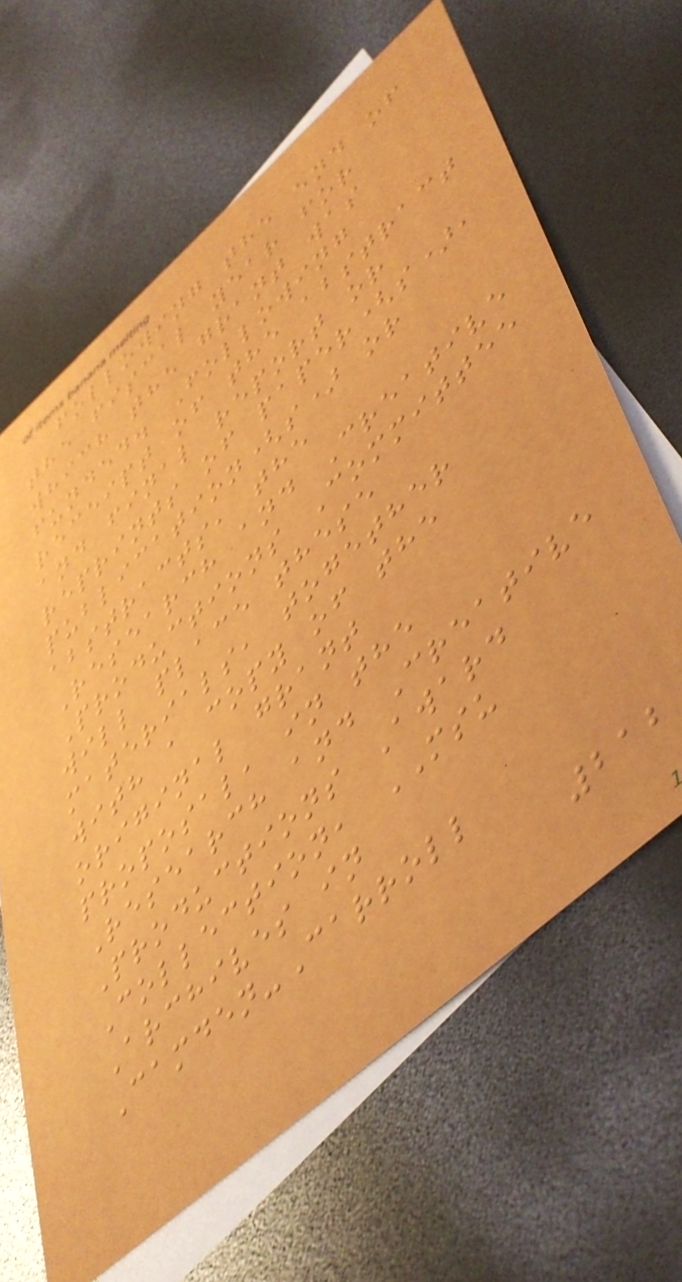following the end of
the fiscal year for
which the grant was
funded. Following
receipt of the abstract
and final report or
reprints of paper(s),
publication(s) or
abstracts, the
Research and Creative
Productions Committee
will place these
materials, together
with a copy of the
original grant
proposal, in the
Research and Creative
Productions Award
Collection, MSU
Archives in
Camden-Carroll
212
